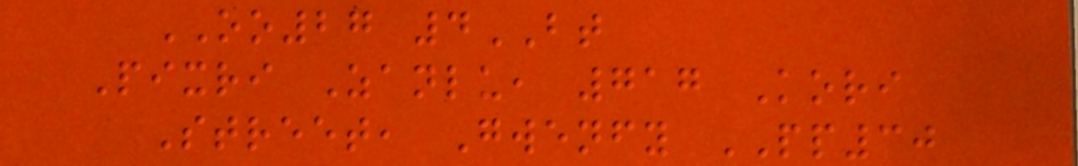OO27 4BT
Pixri Zanlu, 717 Kori
Street, Gwenfy PP30
